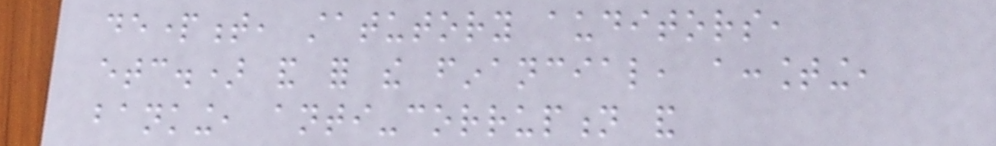department, statutory auditors,
etc.) and for the financial, accounting,
banking, anti-corruption and
